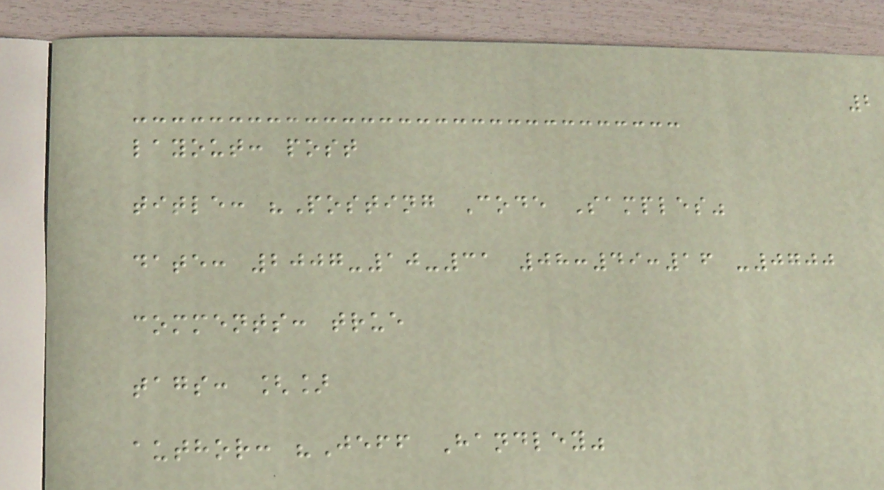2
layout: post
title: "Posting Code Samples"
date: 2007-10-31 08:49:16 -0700
comments: true
tags: []
author: "Jeff Handley"
